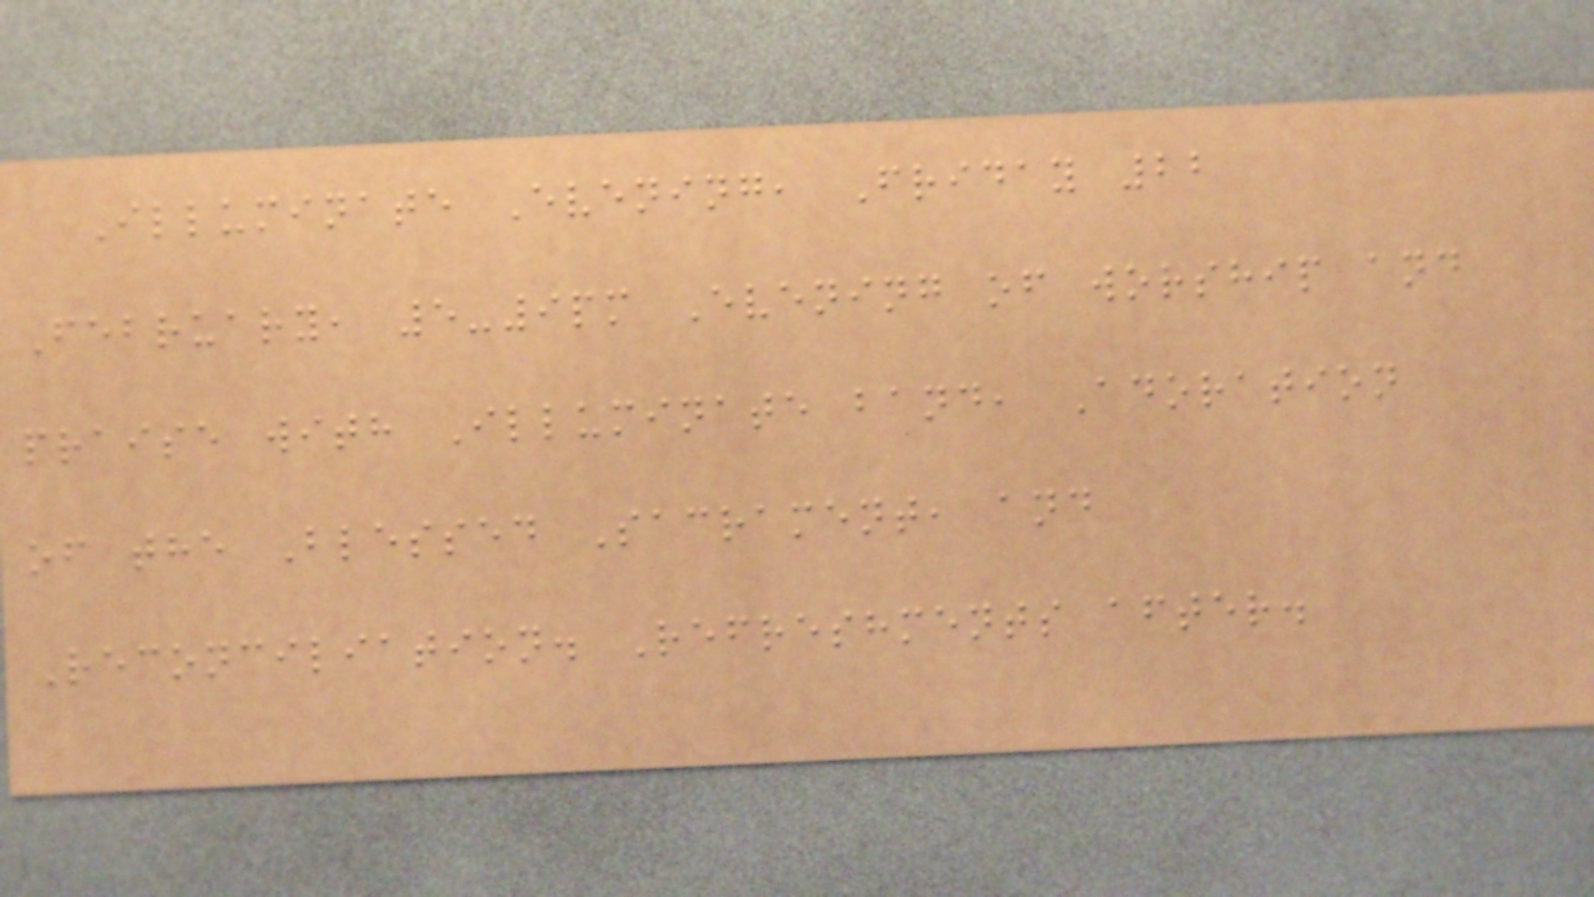Illuminate Evening, Friday 22
February, 5-9pm Evening of worship and
praise with Illuminate band, Adoration
of the Blessed Sacrament, and
Reconciliation. Refreshments after.
